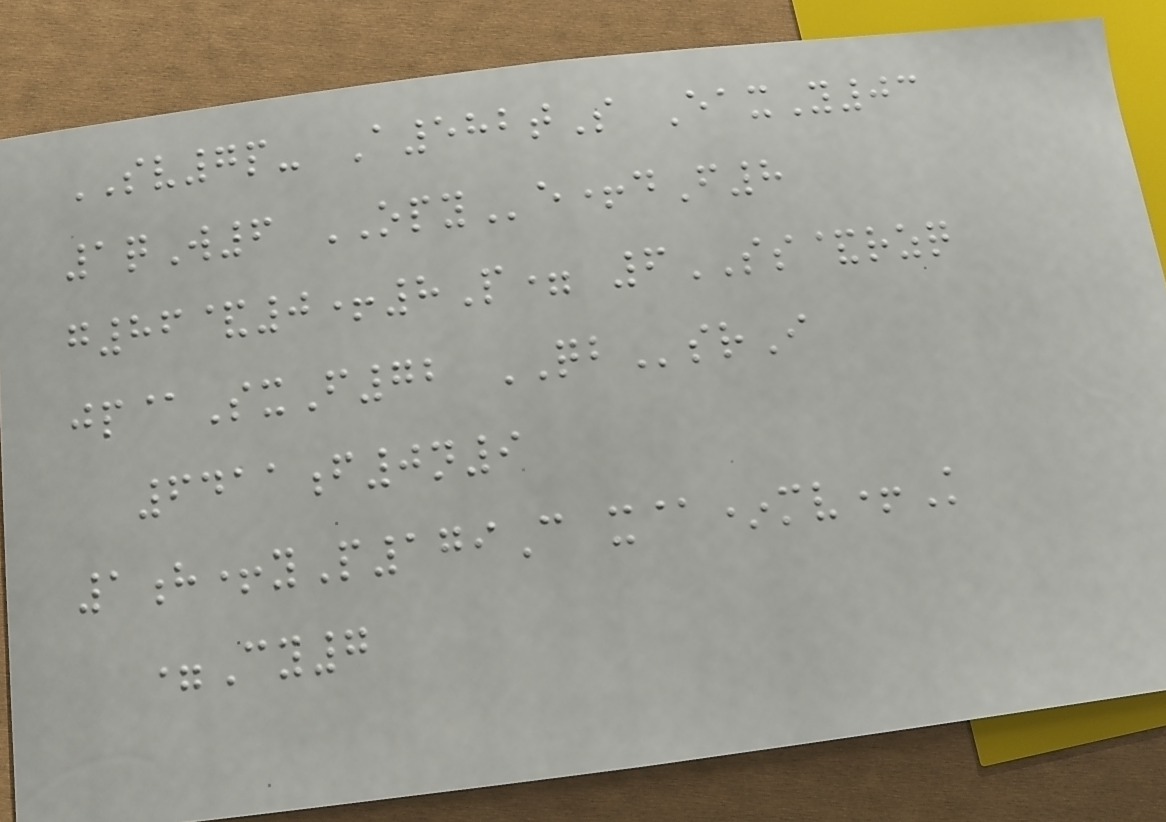SV7p- A582tS EaxY03
1qW6 OPYe+dF8
g86&0+8P= 6SS&rzq
jp@SxF72 QBsrI
6411f0n9
1h+yP179C x@*mv+K
=Cy7
